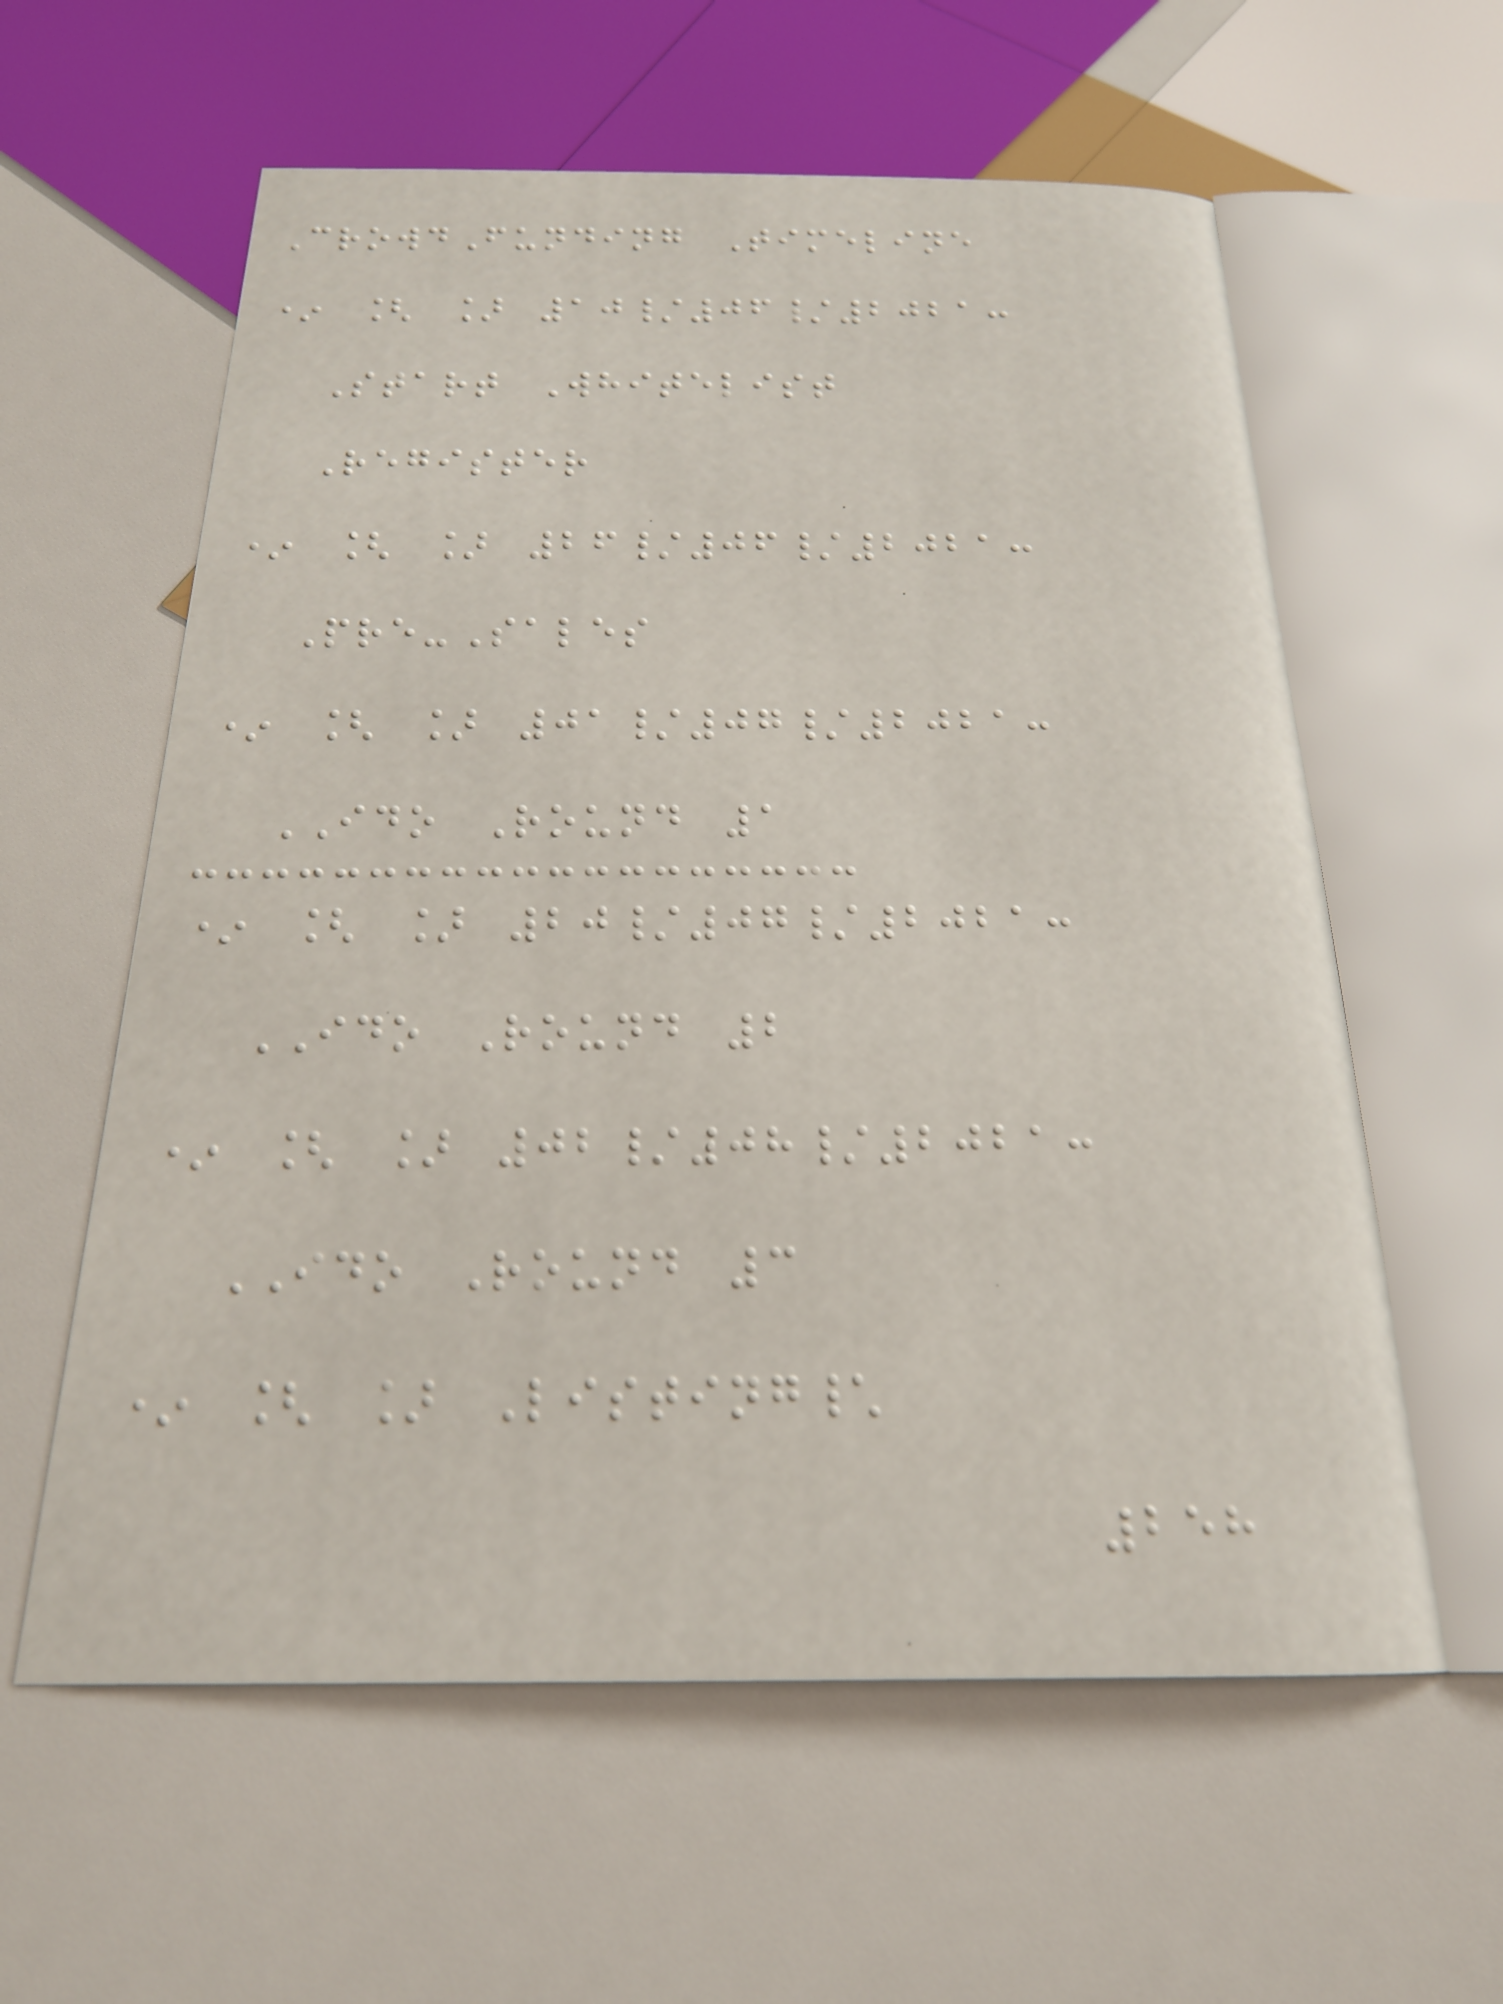CrowdFunding Timeline
* [ ] 10/06/2021:
Start Whitelist
Register
* [ ] 26/06/2021:
Pre-Sales
* [ ] 01/07/2021:
IDO Round 1
* [ ] 20/07/2021:
IDO Round 2
* [ ] 02/08/2021:
IDO Round 3
* [ ] Listing\
258
